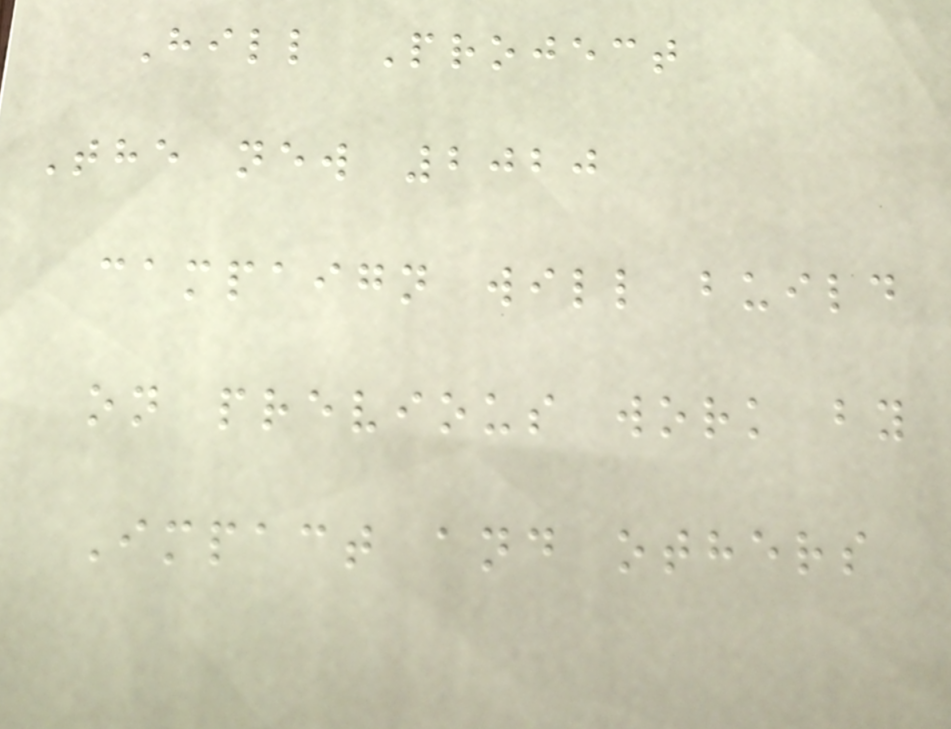Hill Project
The new 2020
campaign will build
on previous work by
Impact and others
